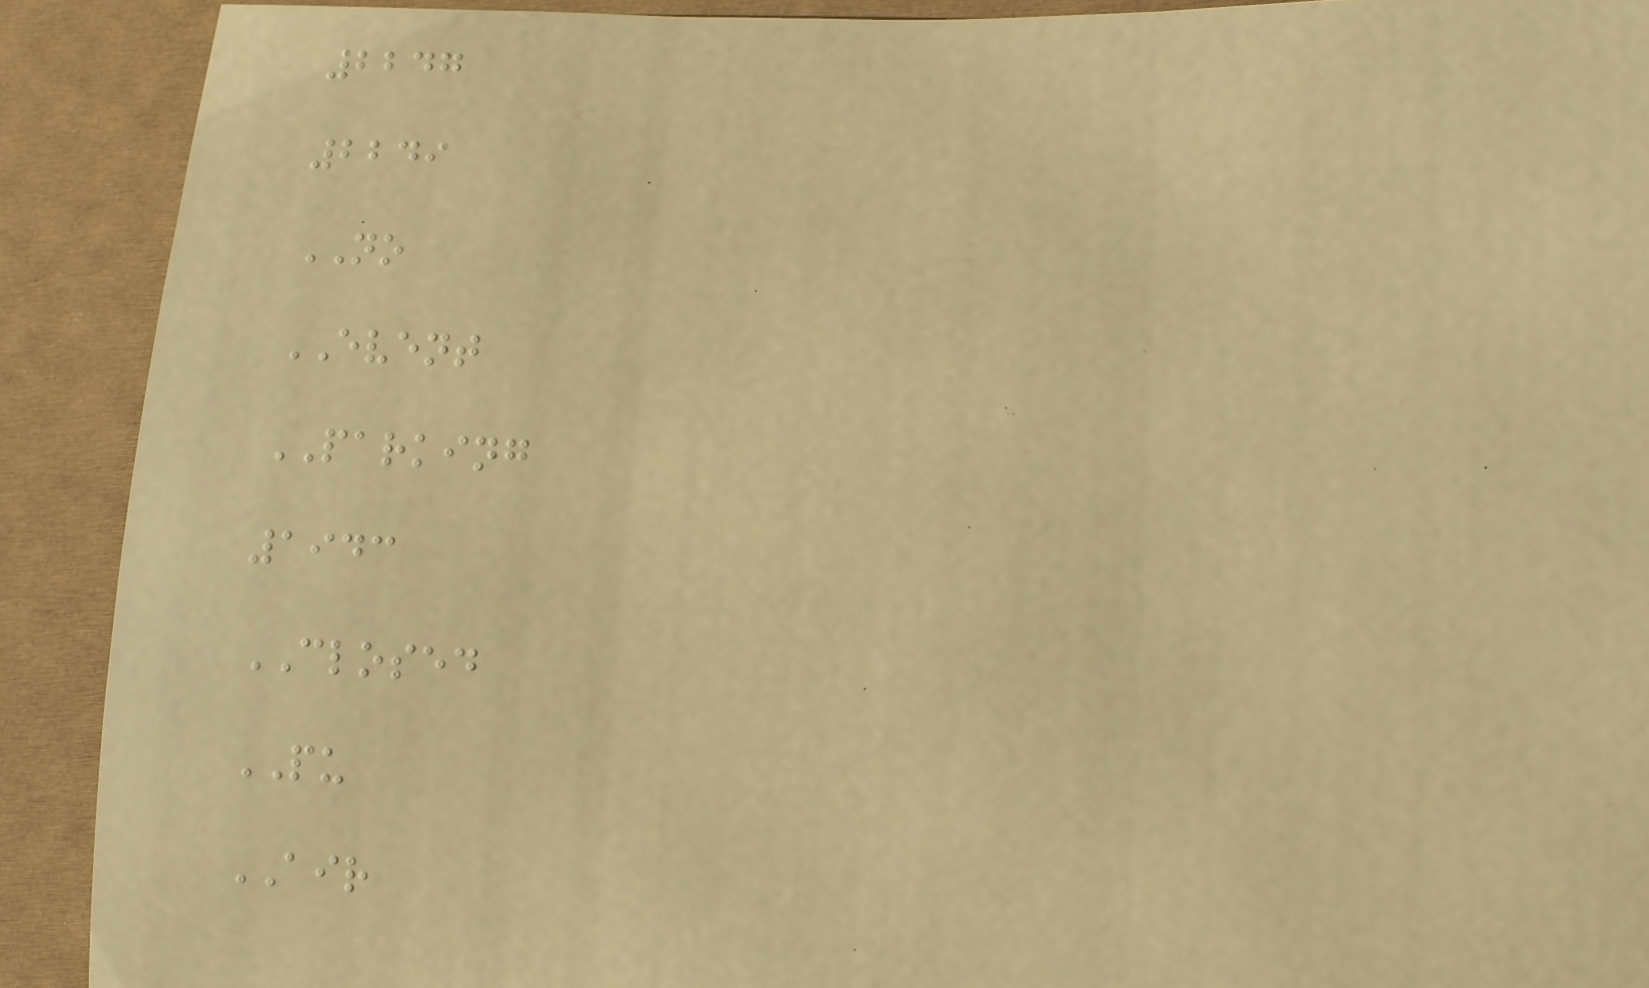2247
2249
NO
EVENT
PARKING
1943
CLOSED
PU
AIR
